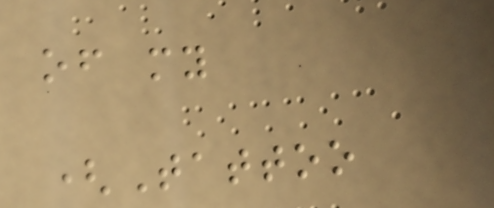of my
(Tattoo
